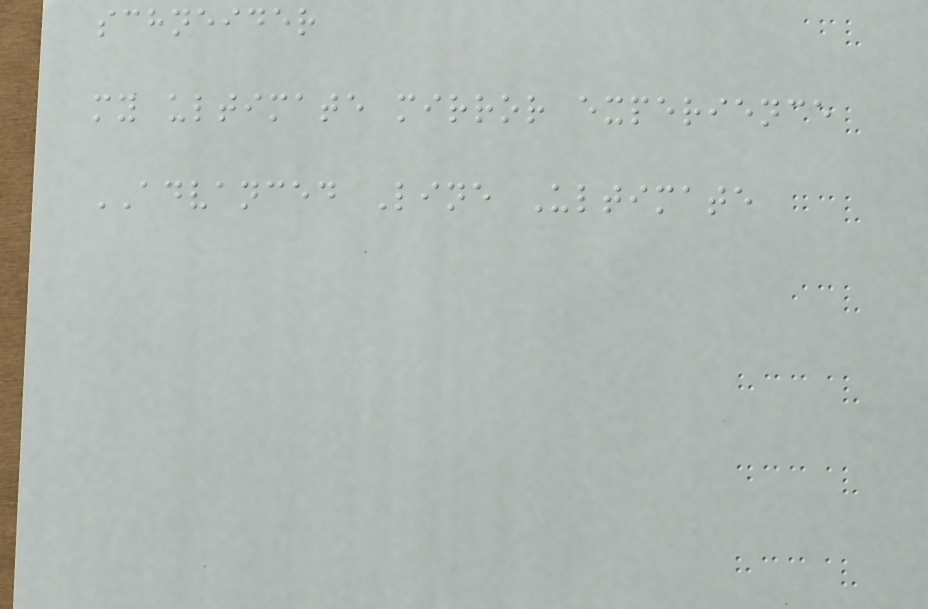schneider
my ultimate mirror experience
ADVANCED Line Ultimate
